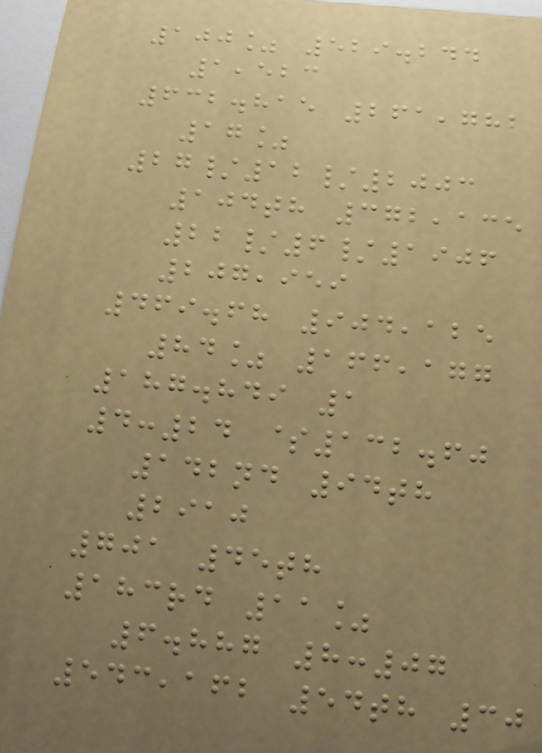100% 529.244
1,523
632.815 261,782
17%
27/12/2003
104th 372,135
22/6/1906
207,959
469.68 904,125
84% 166,177
187.849 1
4:24 $132.60
142nd 94th
2910
701 45th
183rd 11%
6.887 8:07
543,162 54th 30
